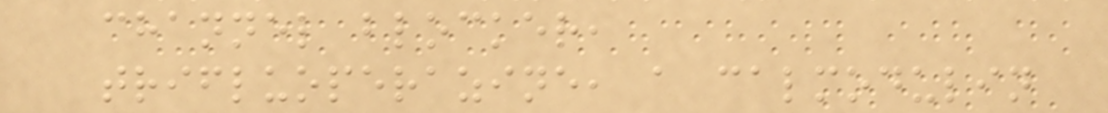channel blocker,
trifluoperazine, a calmodulin
